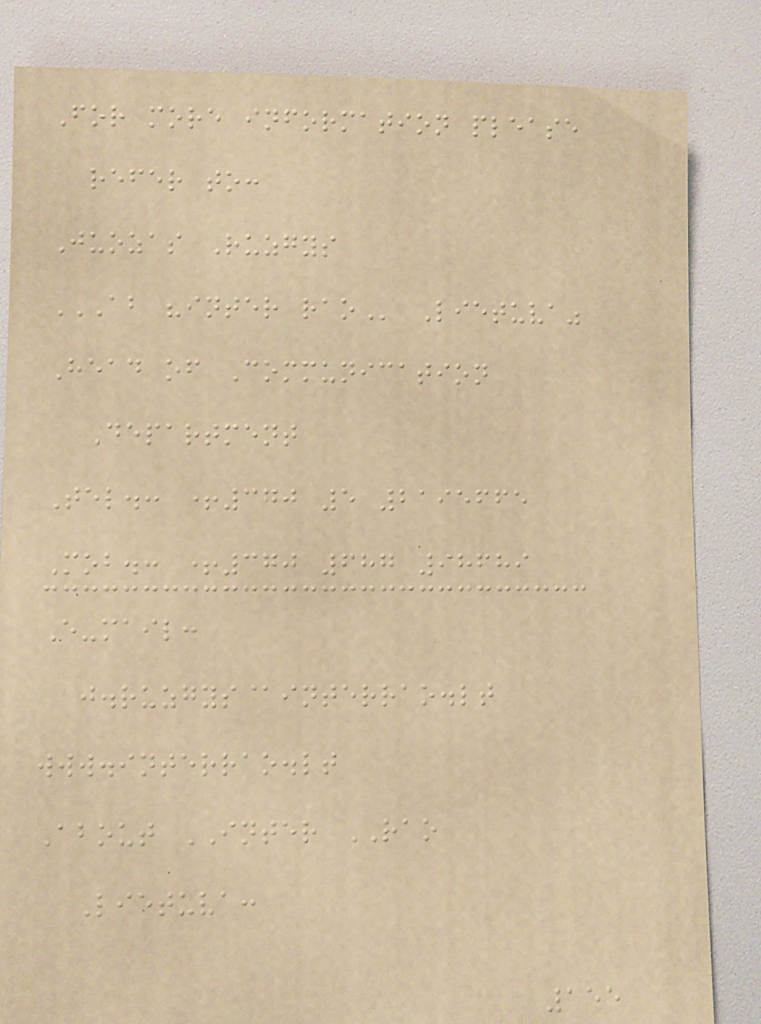For more information please
refer to:
Juozas Ruzgys
AB "INTER RAO Lietuva"
Head of Communication
Department
Tel.: +370 5 2195665
Mob.: +370 687 98689
E-mail:
j.ruzgys@interrao.lt
www.interrao.lt
About INTER RAO
Lietuva:
155
